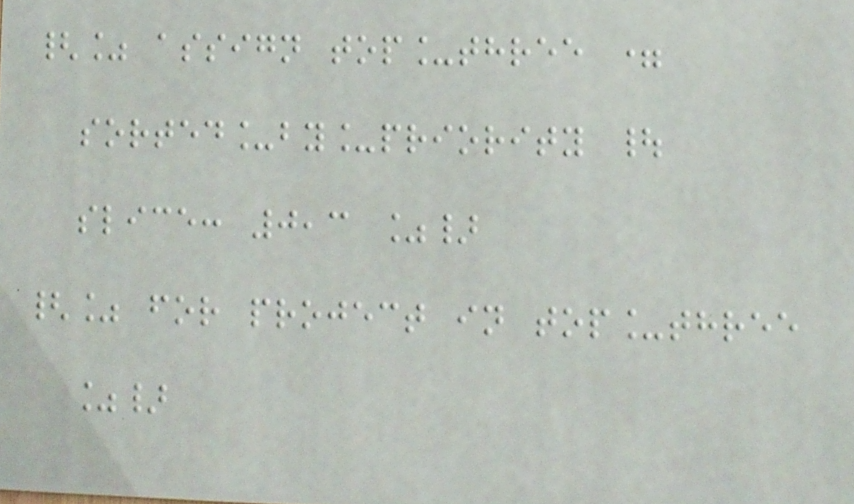{% assign top_three =
sorted_by_priority |
slice: 0,3 %}
{% for project in top_three
%}
